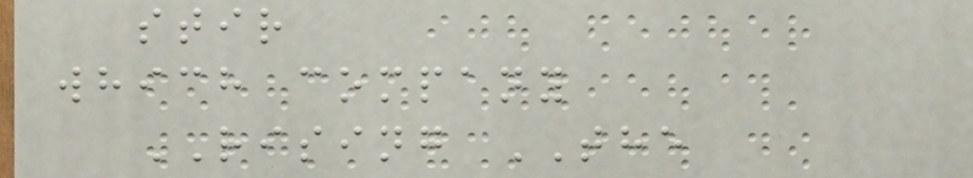stir
which company
RISING THE
